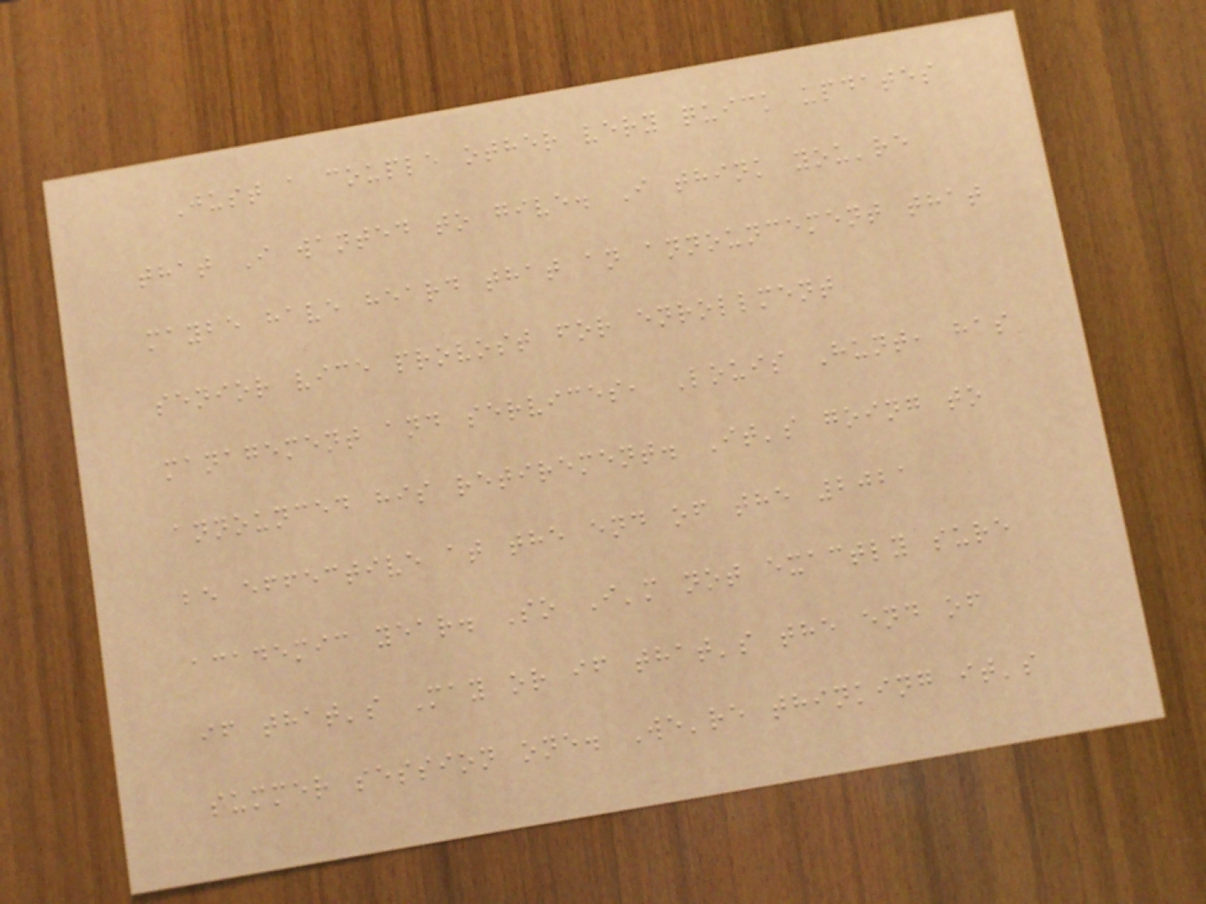Just a couple other very quick updates
that I wanted to give. I think you're
maybe have heard that an announcement that
senior vice provost for enrollment
management and services, Louis Hunt, has
announced his retirement. It's going to
be effective at the end of the 2021
academic year. So I'm not exactly sure
if that's May or if that's the end of
summer session one. We're thinking it's
